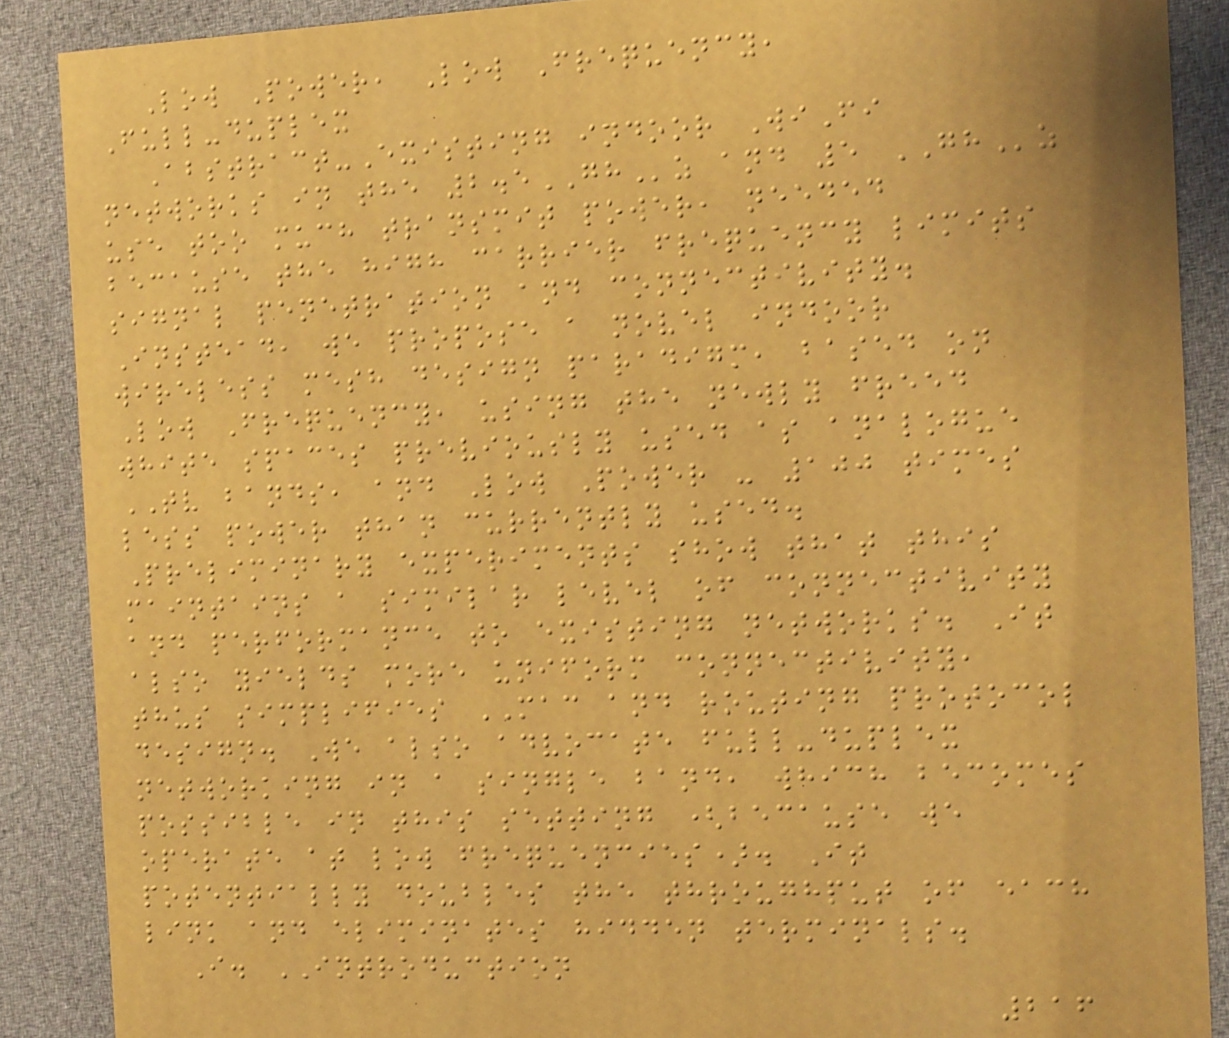Low Power, Low Frequency,
Full-duplex
Abstract-Existing indoor WiFi
networks in the 2.5GHz and 5 GHz
use too much transmit power, needed
because the high carrier frequency limits
signal penetration and connectivity.
Instead, we propose a novel indoor
wireless mesh design paradigm, based on
Low Frequency, using the newly freed
white spaces previously used as analogue
TV bands, and Low Power - 100 times
less power than currently used.
Preliminary experiments show that this
maintains a similar level of connectivity
and performance to existing networks. It
also yields more uniform connectivity,
thus simplifies MAC and routing protocol
design. We also advocate full-duplex
networking in a single band, which becomes
possible in this setting (because we
operate at low frequencies). It
potentially doubles the throughput of each
link and eliminates hidden terminals.
I. INTRODUCTION
216
